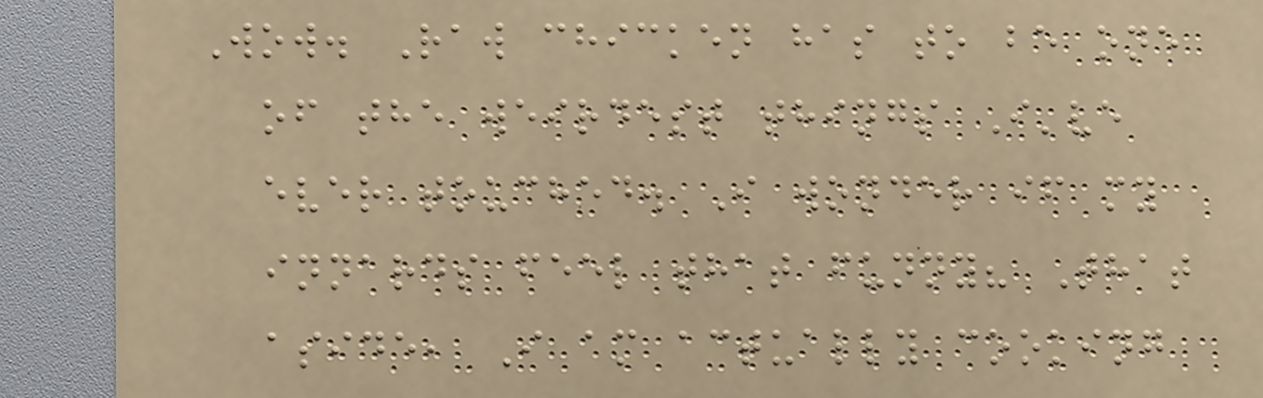Wow. Raw chicken has to be one
of the weirdest things I've
ever touched. I wonder if my
innards feel that funny? That
aside, I am actually cooking
